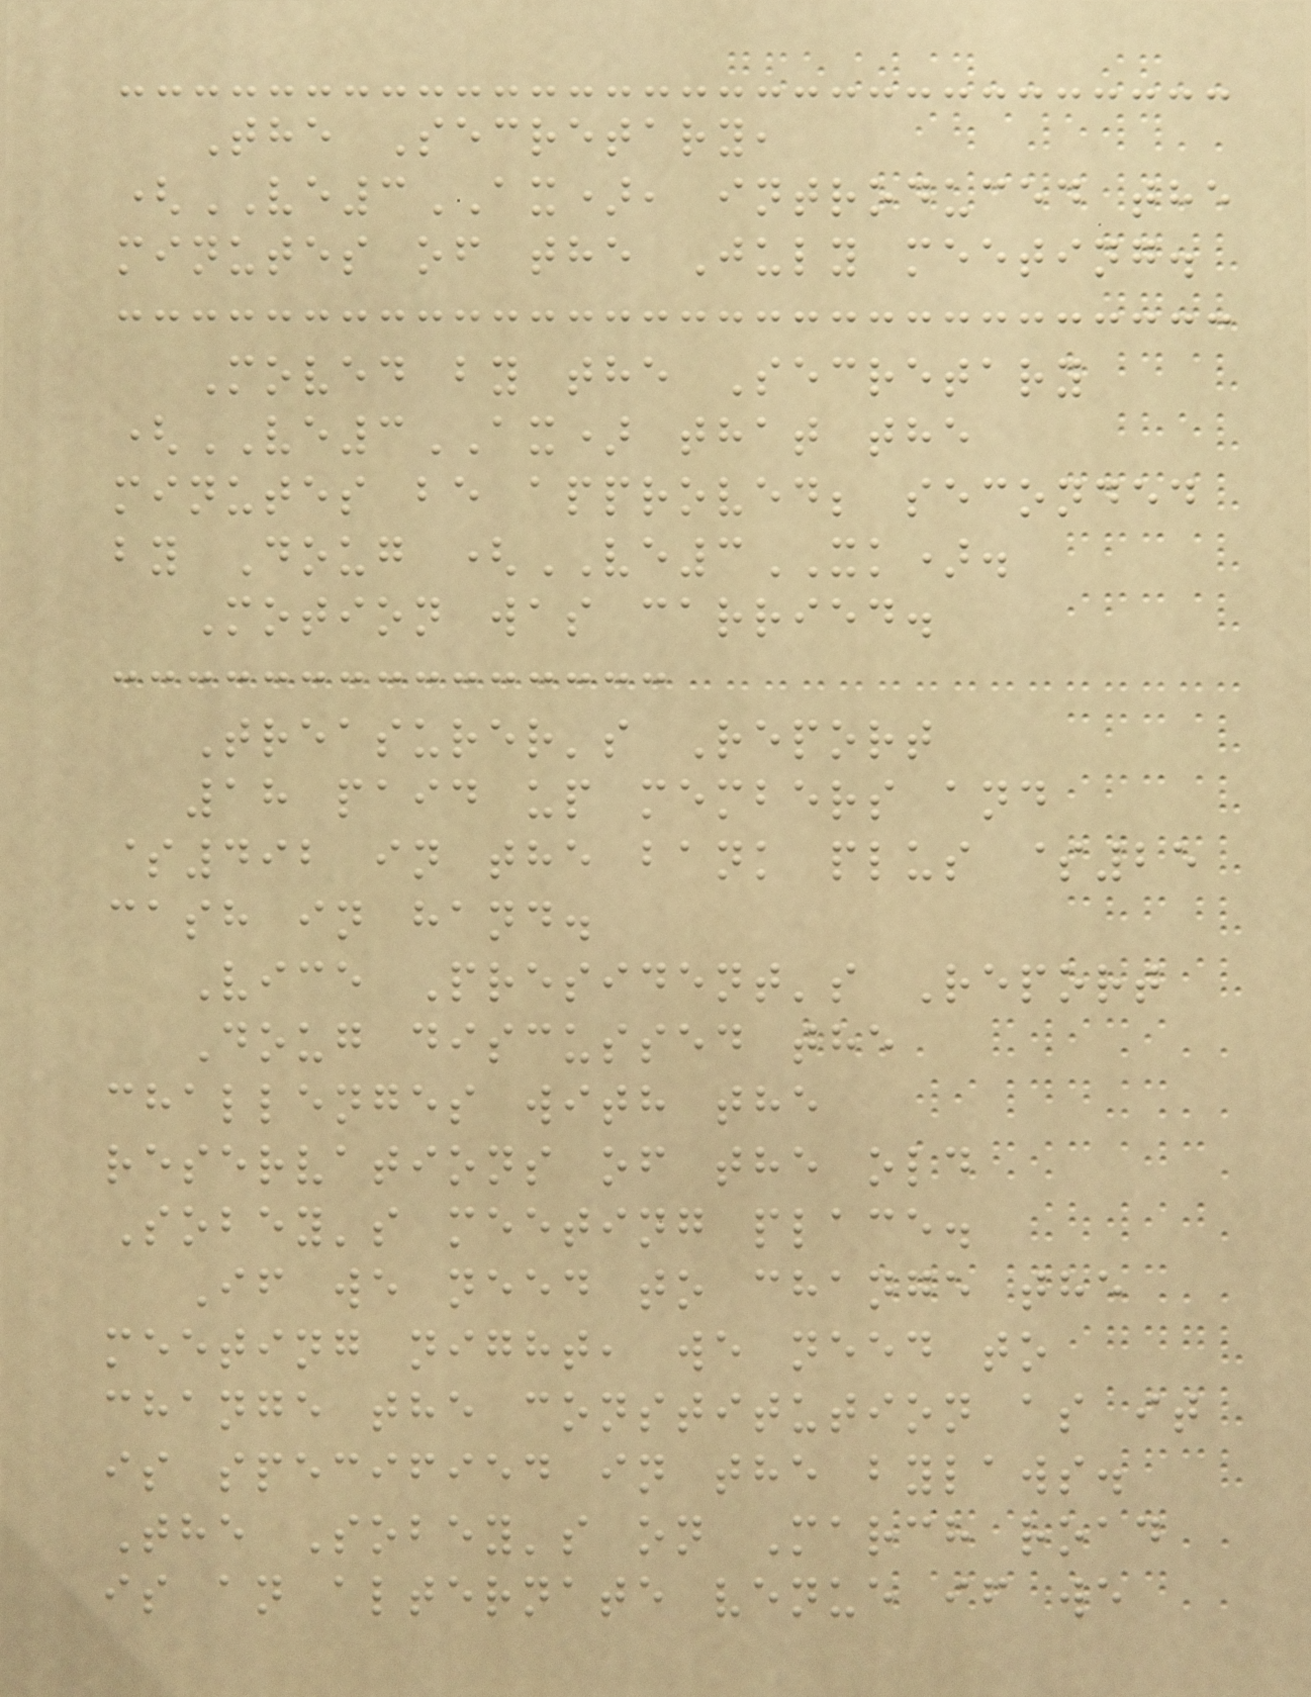The Secretary,
(VE3AX), introduced the
minutes of the July meeting.
Moved by the Secretary
(VE3AX) that the
minutes be approved; seconded
by Doug (VE3XK).
Motion was carried.
Treasurer's Report
18 paid up members and
$492 in the bank plus $25
cash in hand.
Vice President's Report
Doug discussed the
challenges with the
reservations of the old
Sobey's meeting place.
If we need to change the
meeting night, we need to
change the constitution as it
is specified in the bylaws.
The Sobey's on March road
is an alternate venue if we
